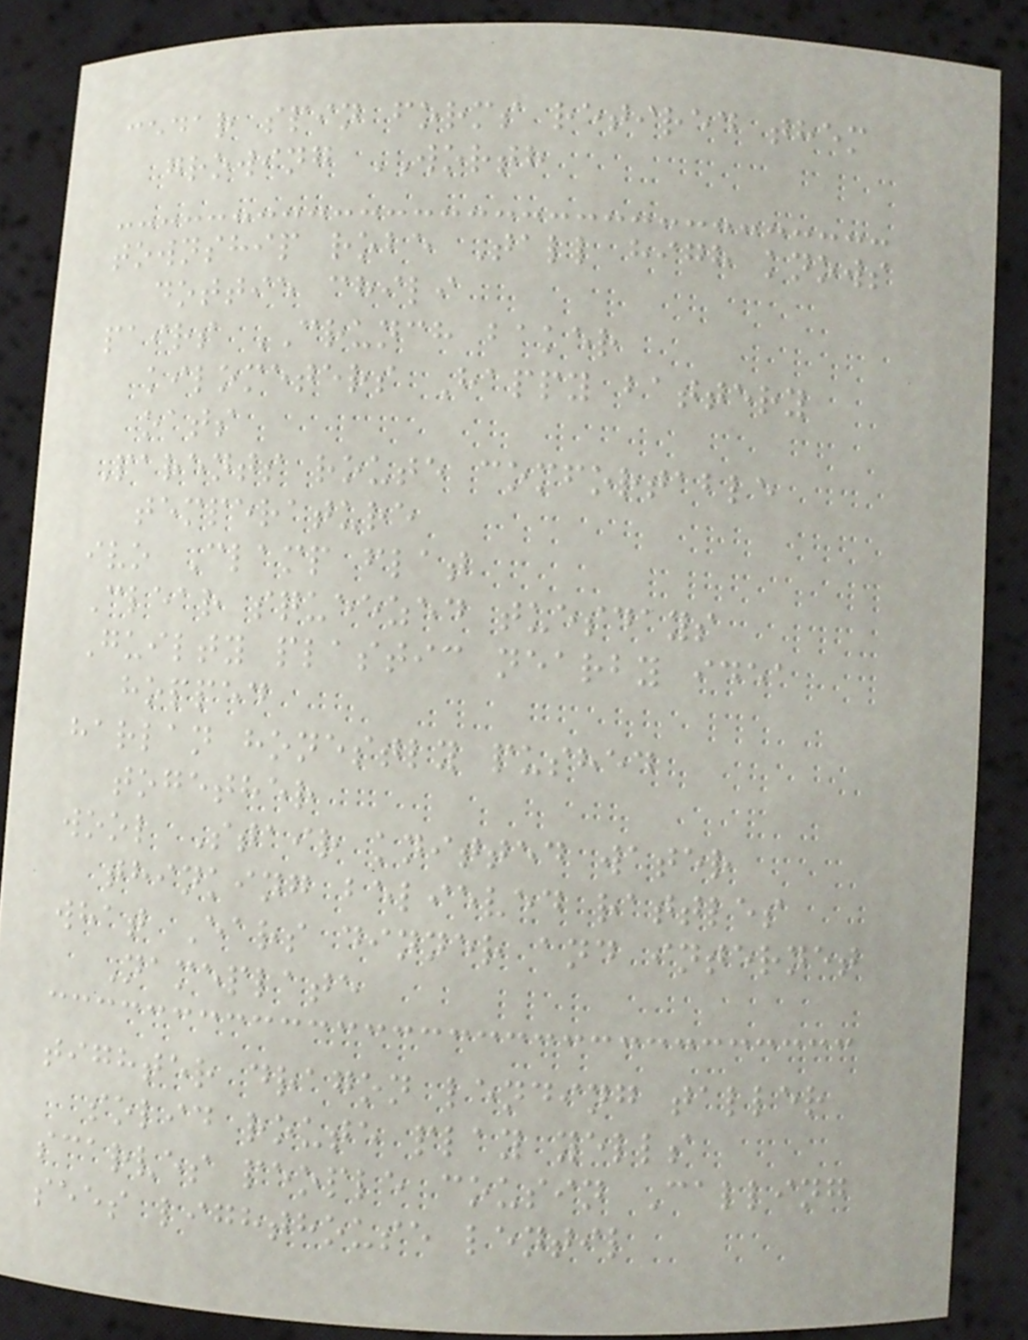cedar spin forms retired them
growing WORTH
township robe Tall high knows
dottie chili
pairs CRUNCH baker
kilometers Happy battery
oats
Parents route comfortable
temperature
ivo Clamp flat
Clear squeezed tuesdays
Guilty plastic nearby idea
hopped
harlan honestly pushed
together
wool Stair knitted water
thinking believed rattles
what Ears dinner and internet
Nameplate
tighter dragon lending taller
solid route play yells
scarves people cousin Calling
sees lighthouse lentil
